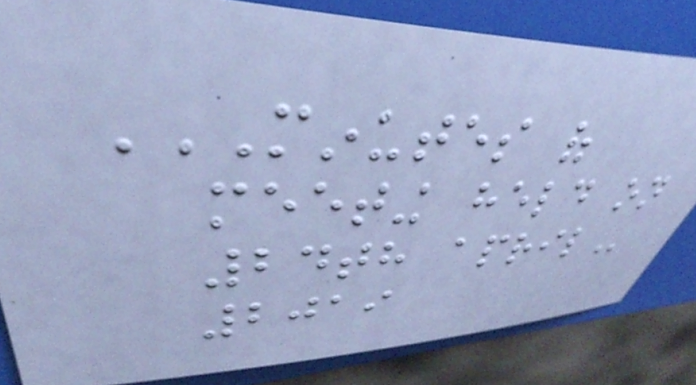MINUTES OF
MEETING HELD ON
24TH APRIL
2019
